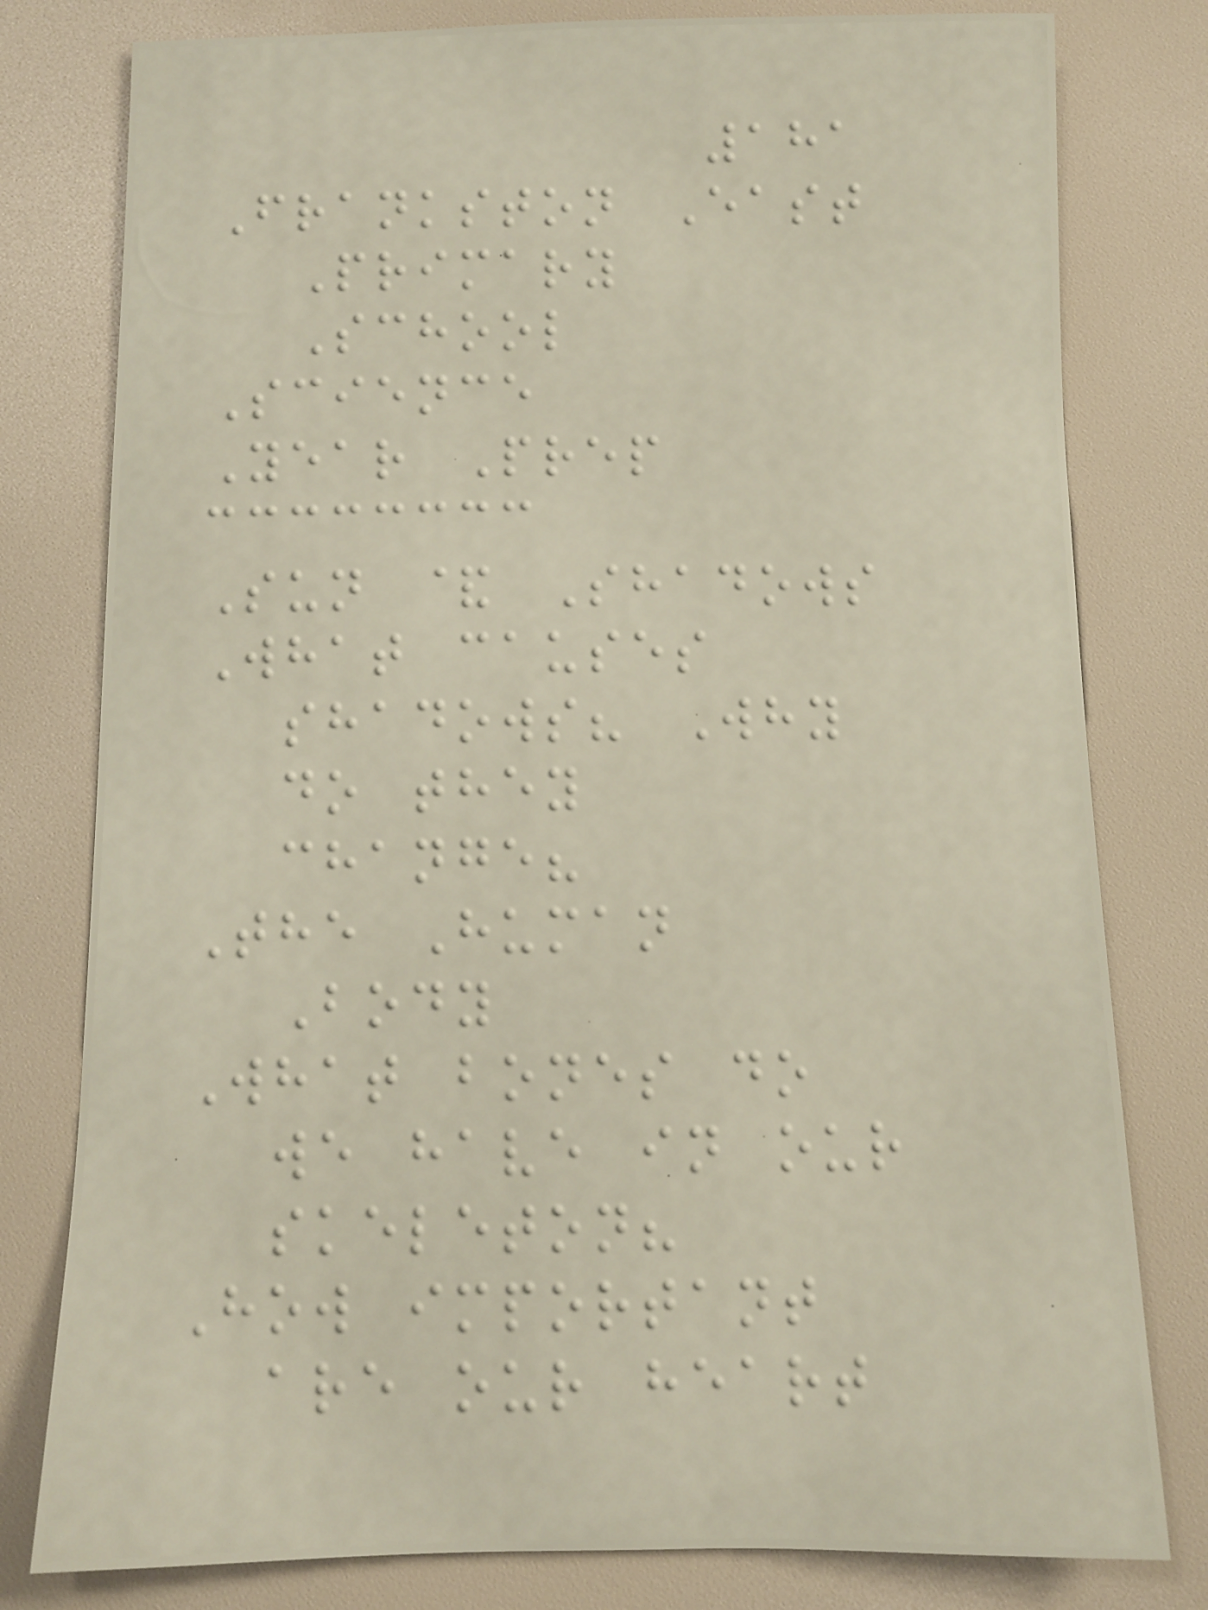181
Frankston East
Primary
School
Science
Year Prep
Sun & Shadows
What causes
shadows? Why
do they
change?
The Human
Body
What bones do
we have in our
skeleton?
How important
are our heart
